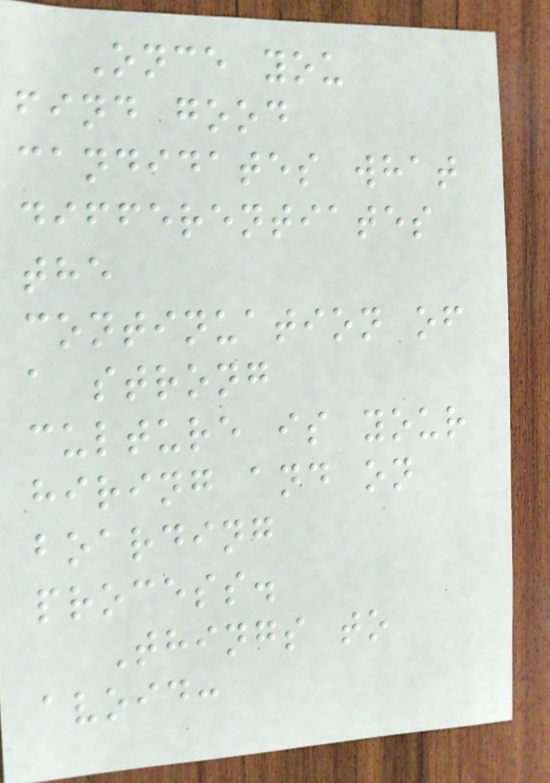Once you
find good
candidates what
differentiates
the
continuation of
a strong
culture is your
hiring and on
boarding
process.
Things to
avoid:
